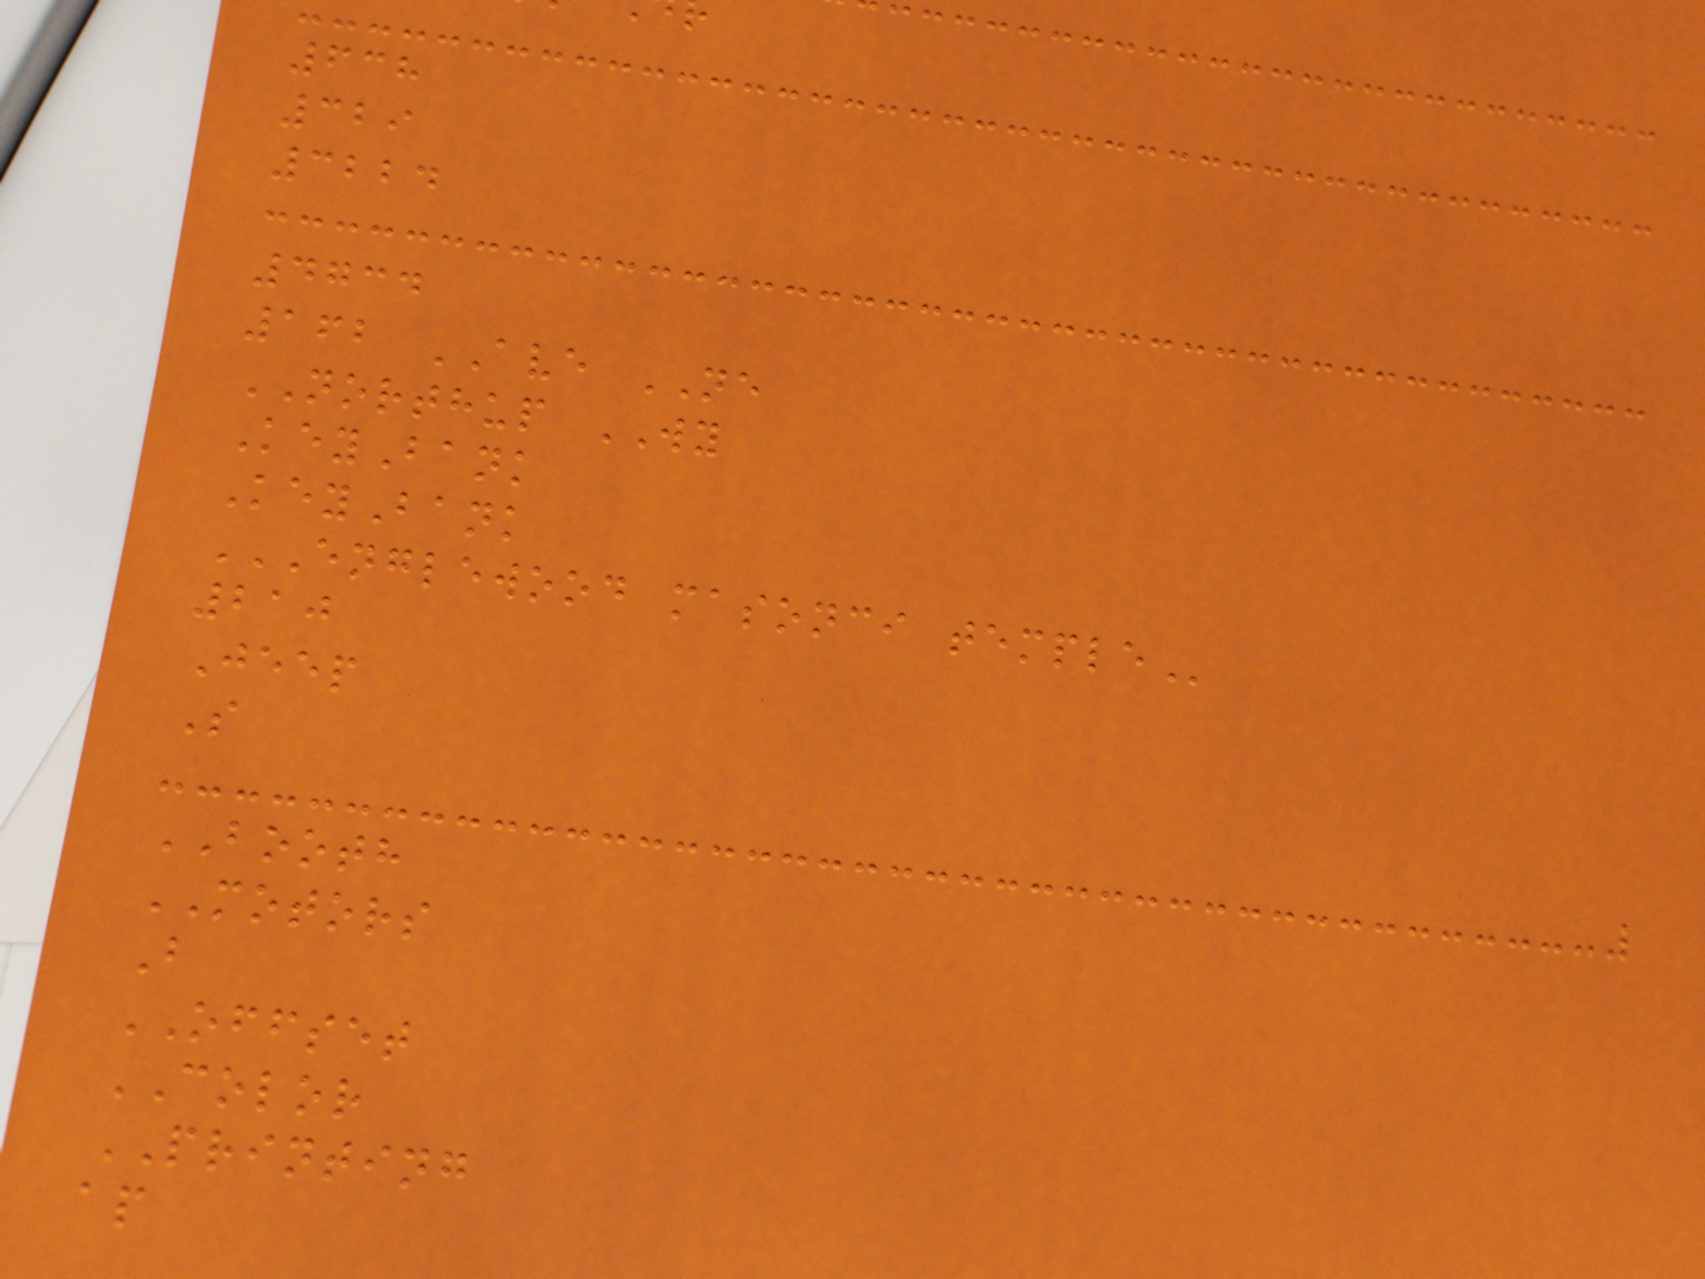638
329
3224
4734
162 AVE NE
NORTHUP WY
KeyBank
KeyBank
ENGLEWOOD MASONCI TEMPLE
210
Jeep
S
BOOTH
MOTORS
B
OFFSET
COLOR
PRINTING
ap
